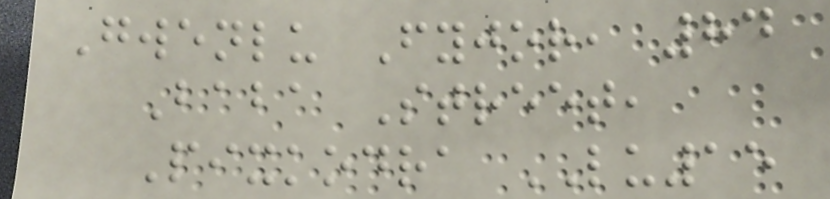Gwenlu Fyjor, 84
Baba Street,
Pixkodra LU15
